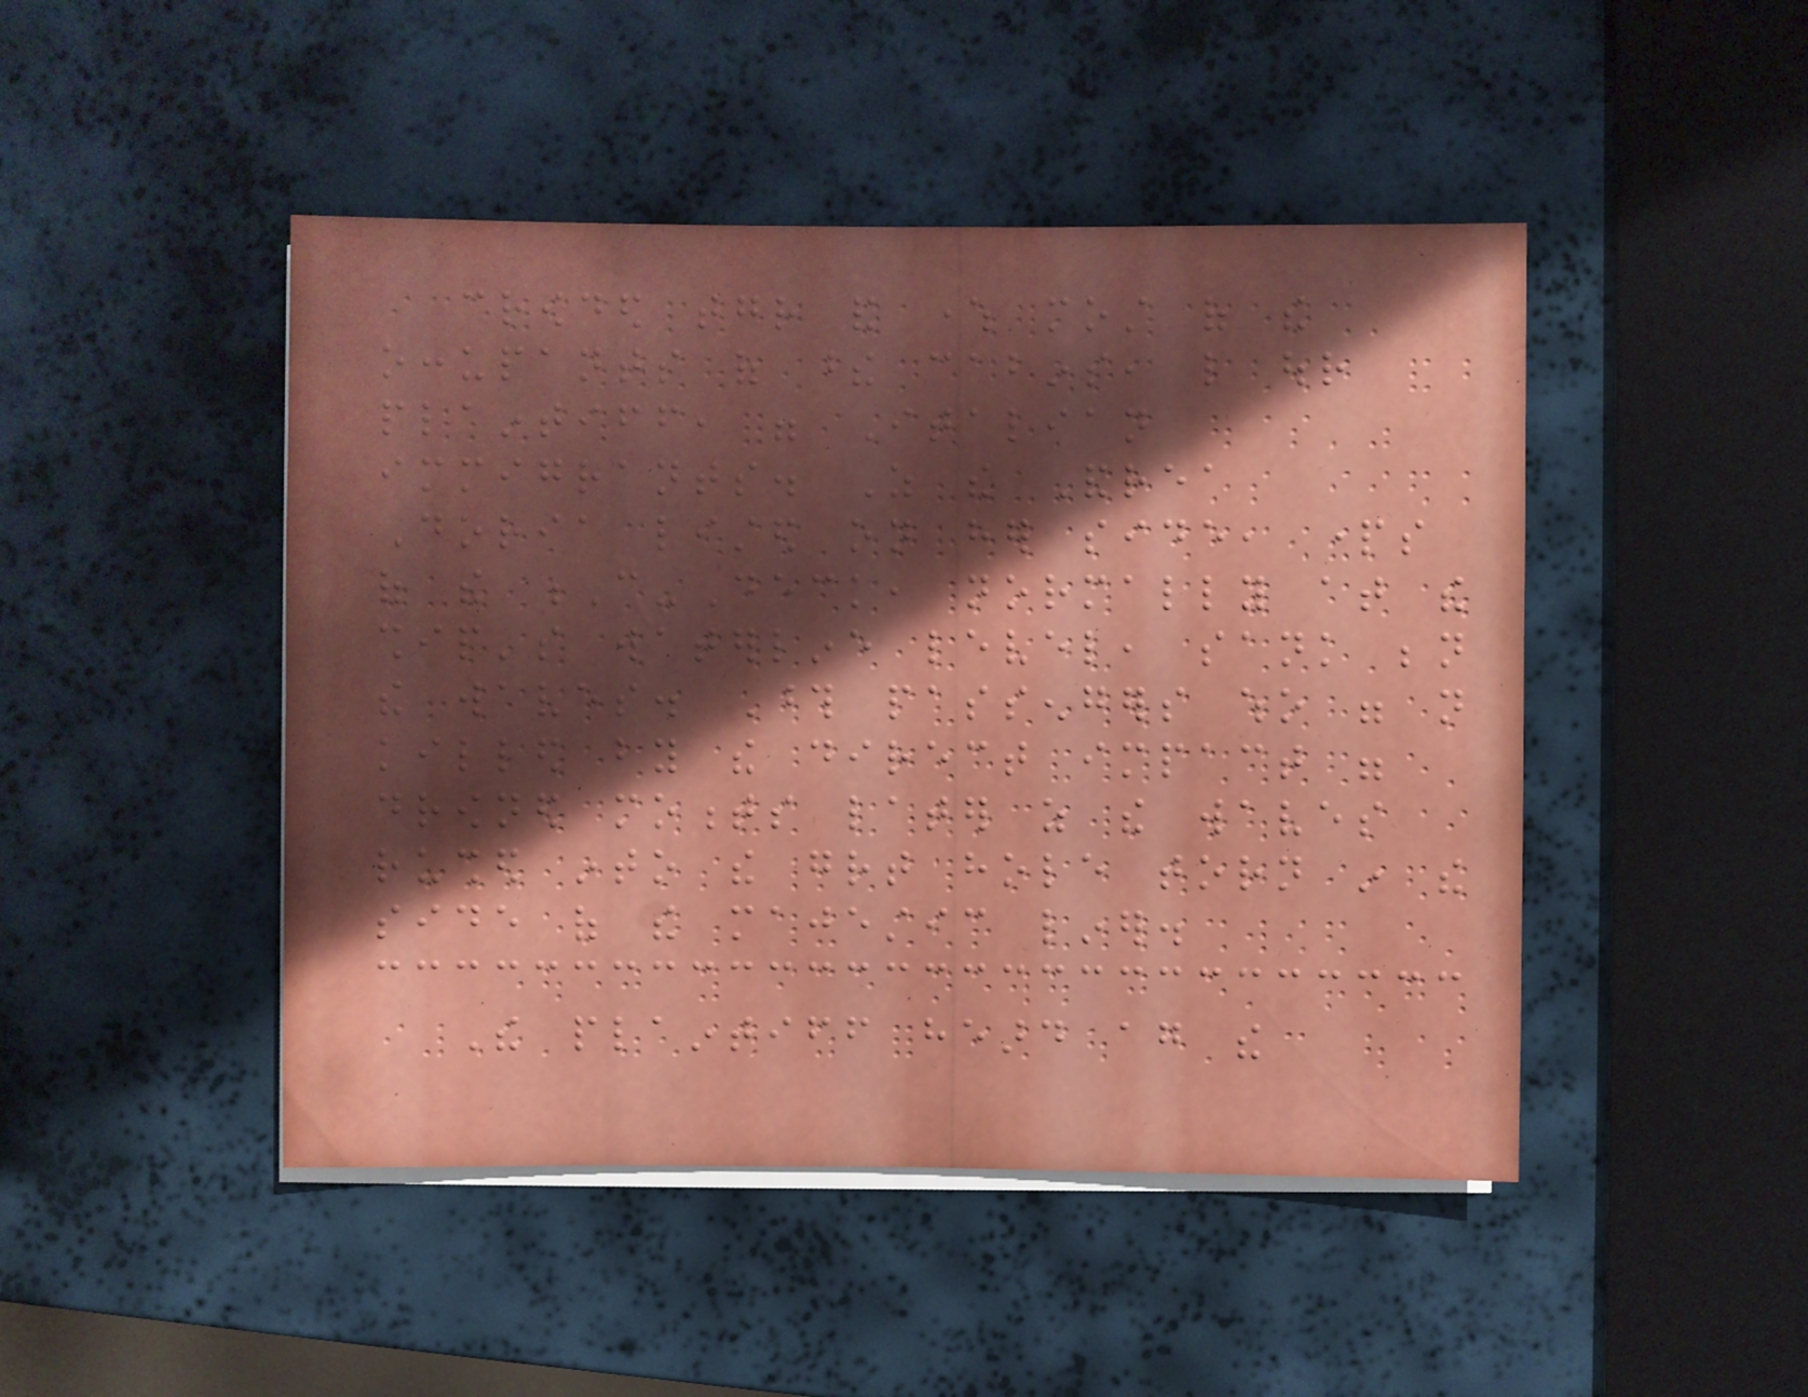crowded together and where most of the
occupants of these cabins, like our
plaintiff, were Italian
immigrants. As the Andrea
Doria listed on her side, parts
of the C-Deck, normally at the
ship's waterline level, sank beneath
the waves. Those passengers who were not
killed by the direct impact were
drowned moments later as the waves
rushed into the great hole torn in the
side of the majestic liner.
The plaintiff heard again the
